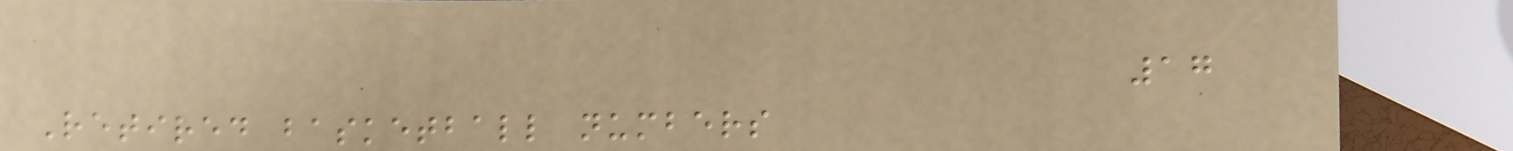17
Retired basketball numbers
